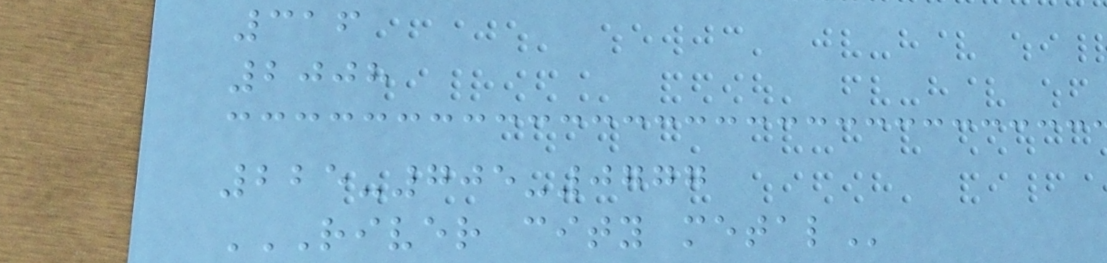316
2008
225-705-0777
RIVER CITY METAL
